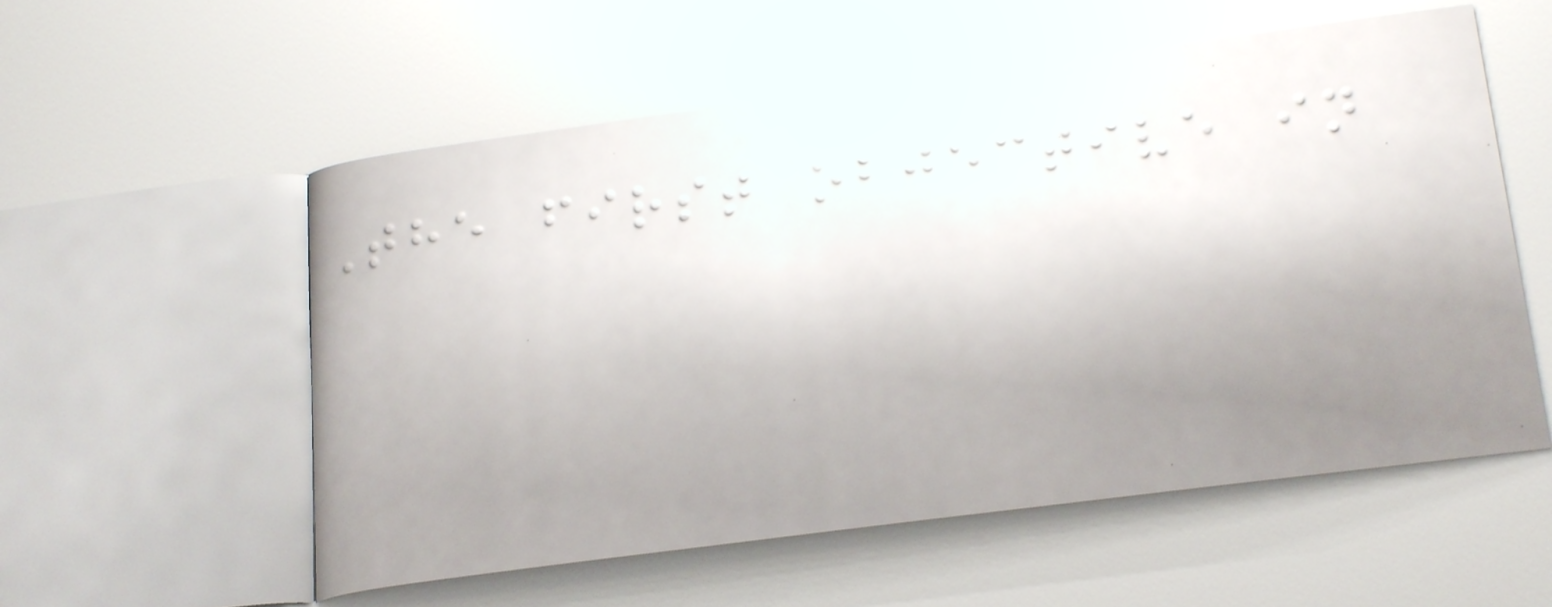The first objective in
